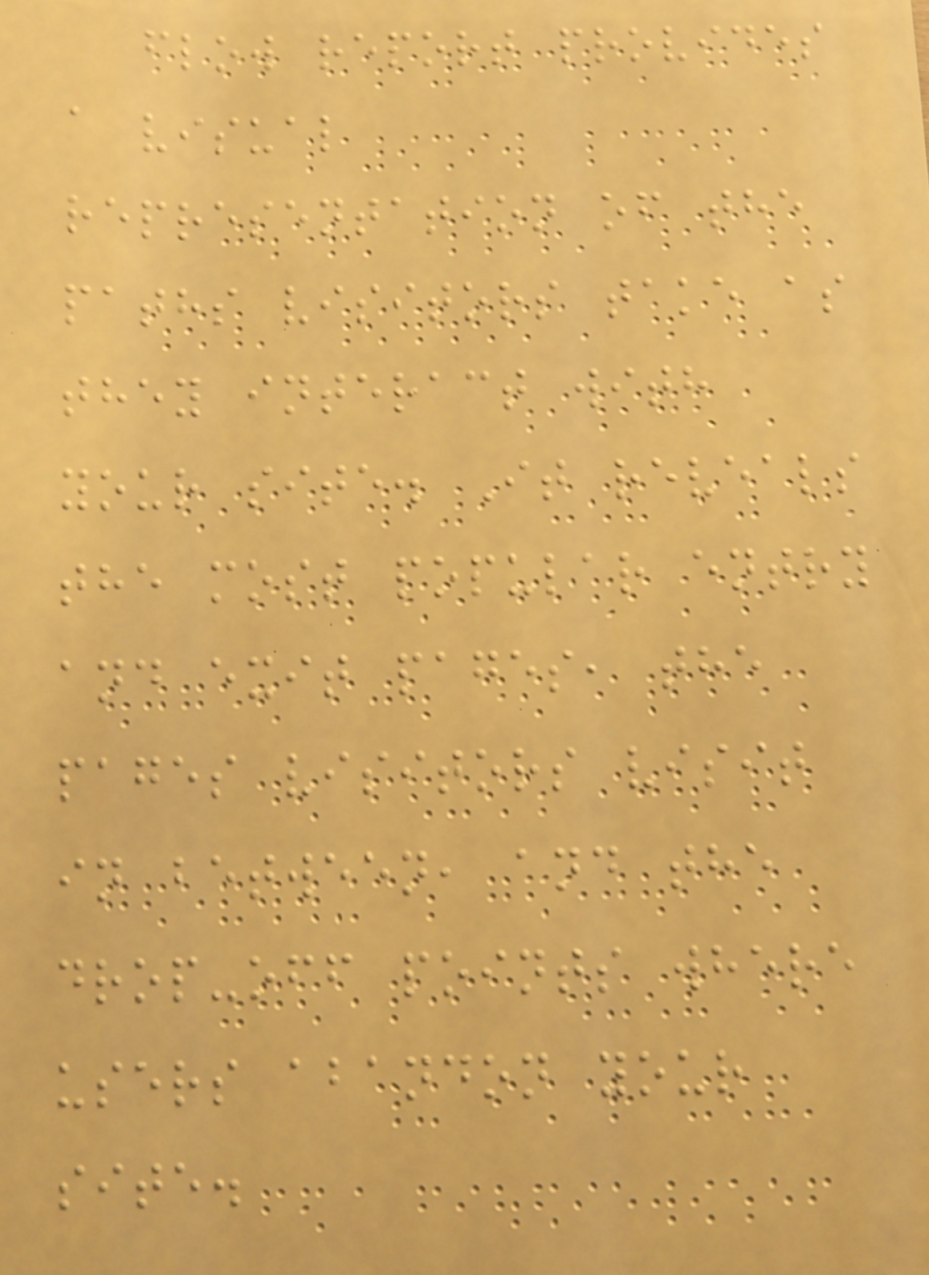flow report provides
a visual
representation of the
paths visitors take as
they interact with
your site. It reveals
the most popular entry
and exit pages, the
pages visitors visit
in between, and the
drop-off points where
users abandon your
site.
